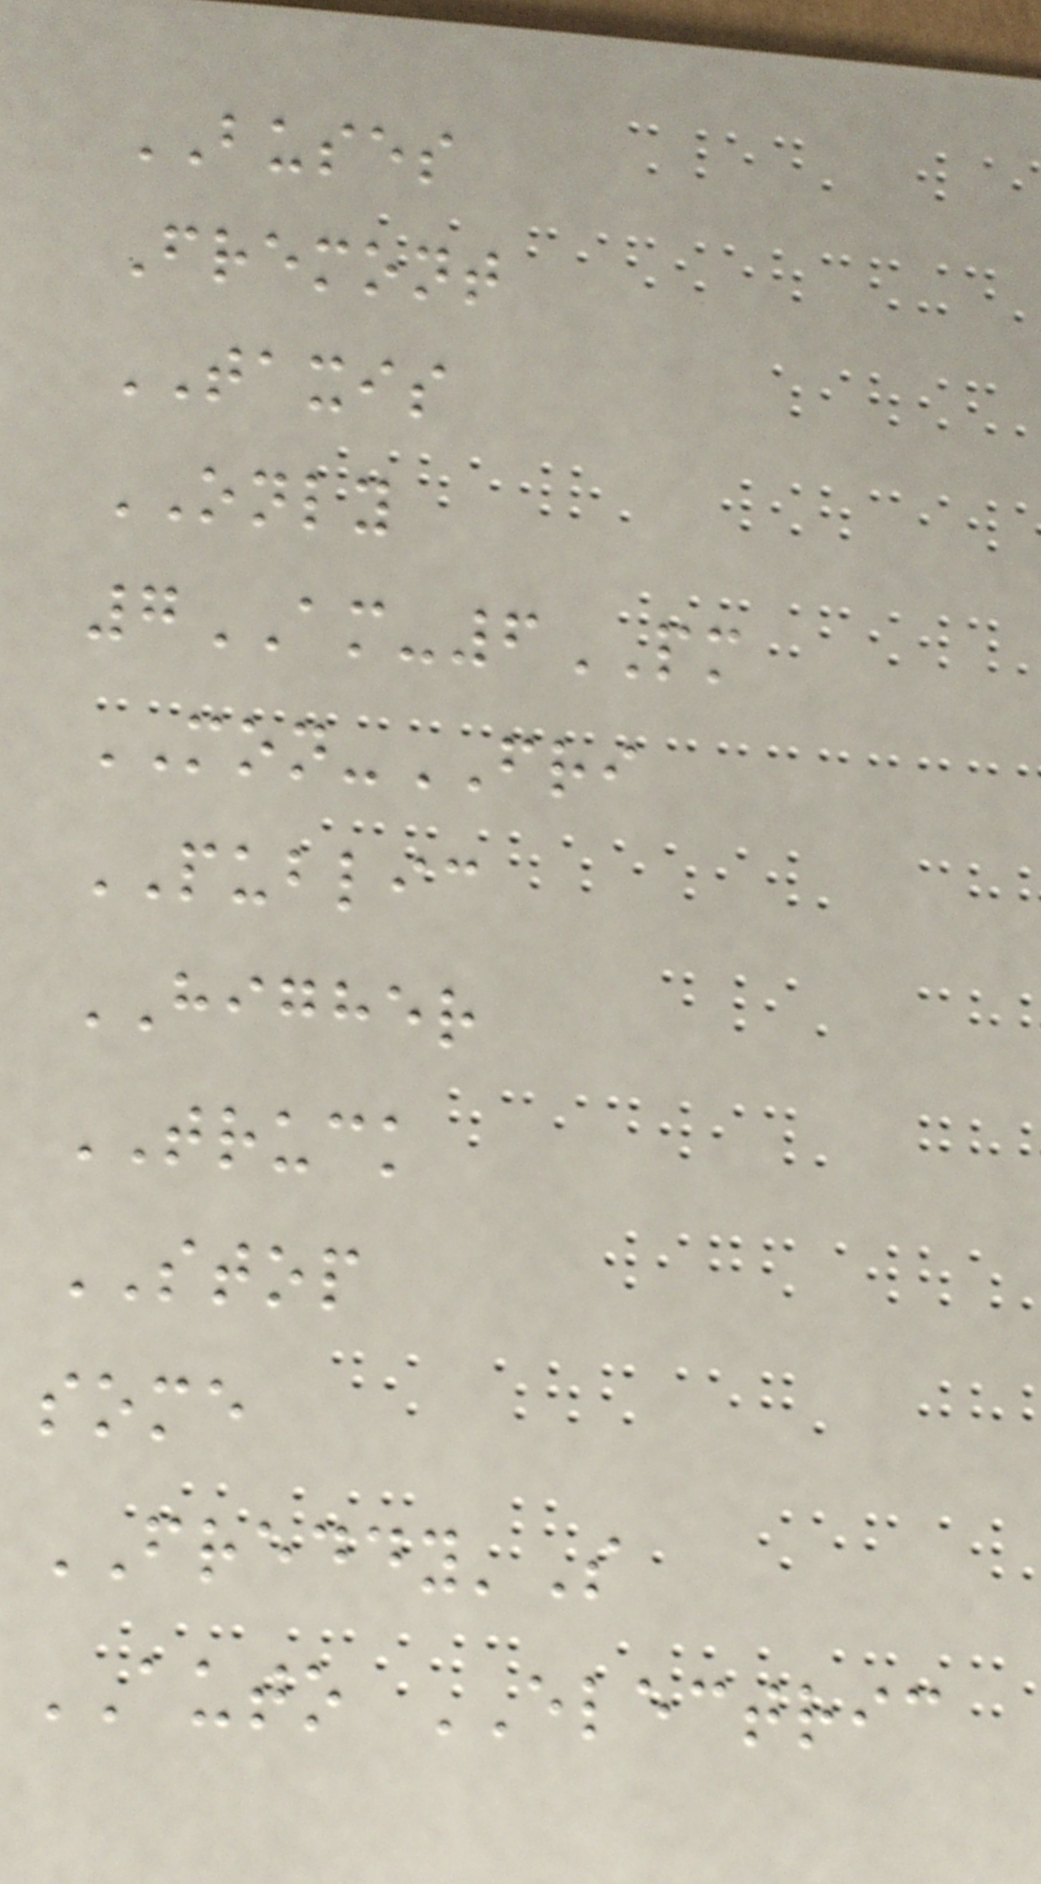BUSES
Fremont
TAXIS
ONLY
7AM-6PM
MON-FRI
PUBLIC
HIGHER
TRUCK
STOP
some
FREDDY'S
AUTO ELECTRIC
